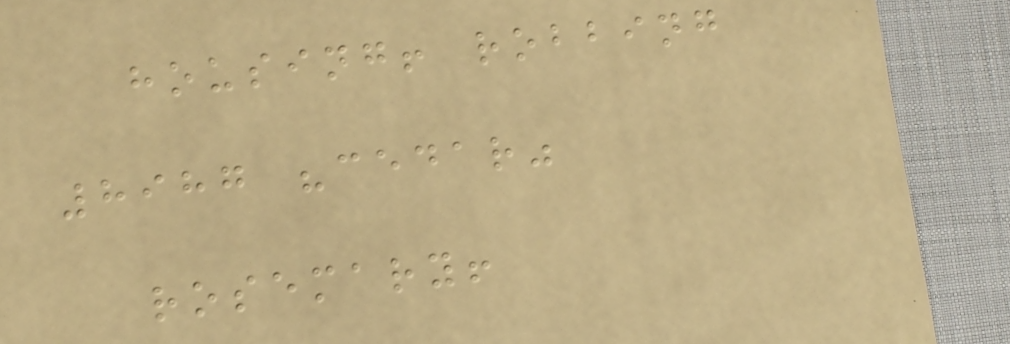housing! robbing
8987 "cedar"
rosemary!
